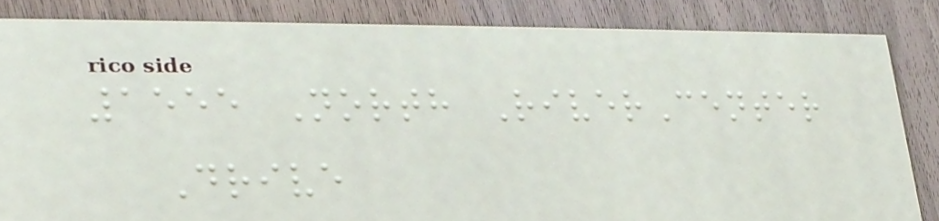1555 North RiverCenter
Drive
